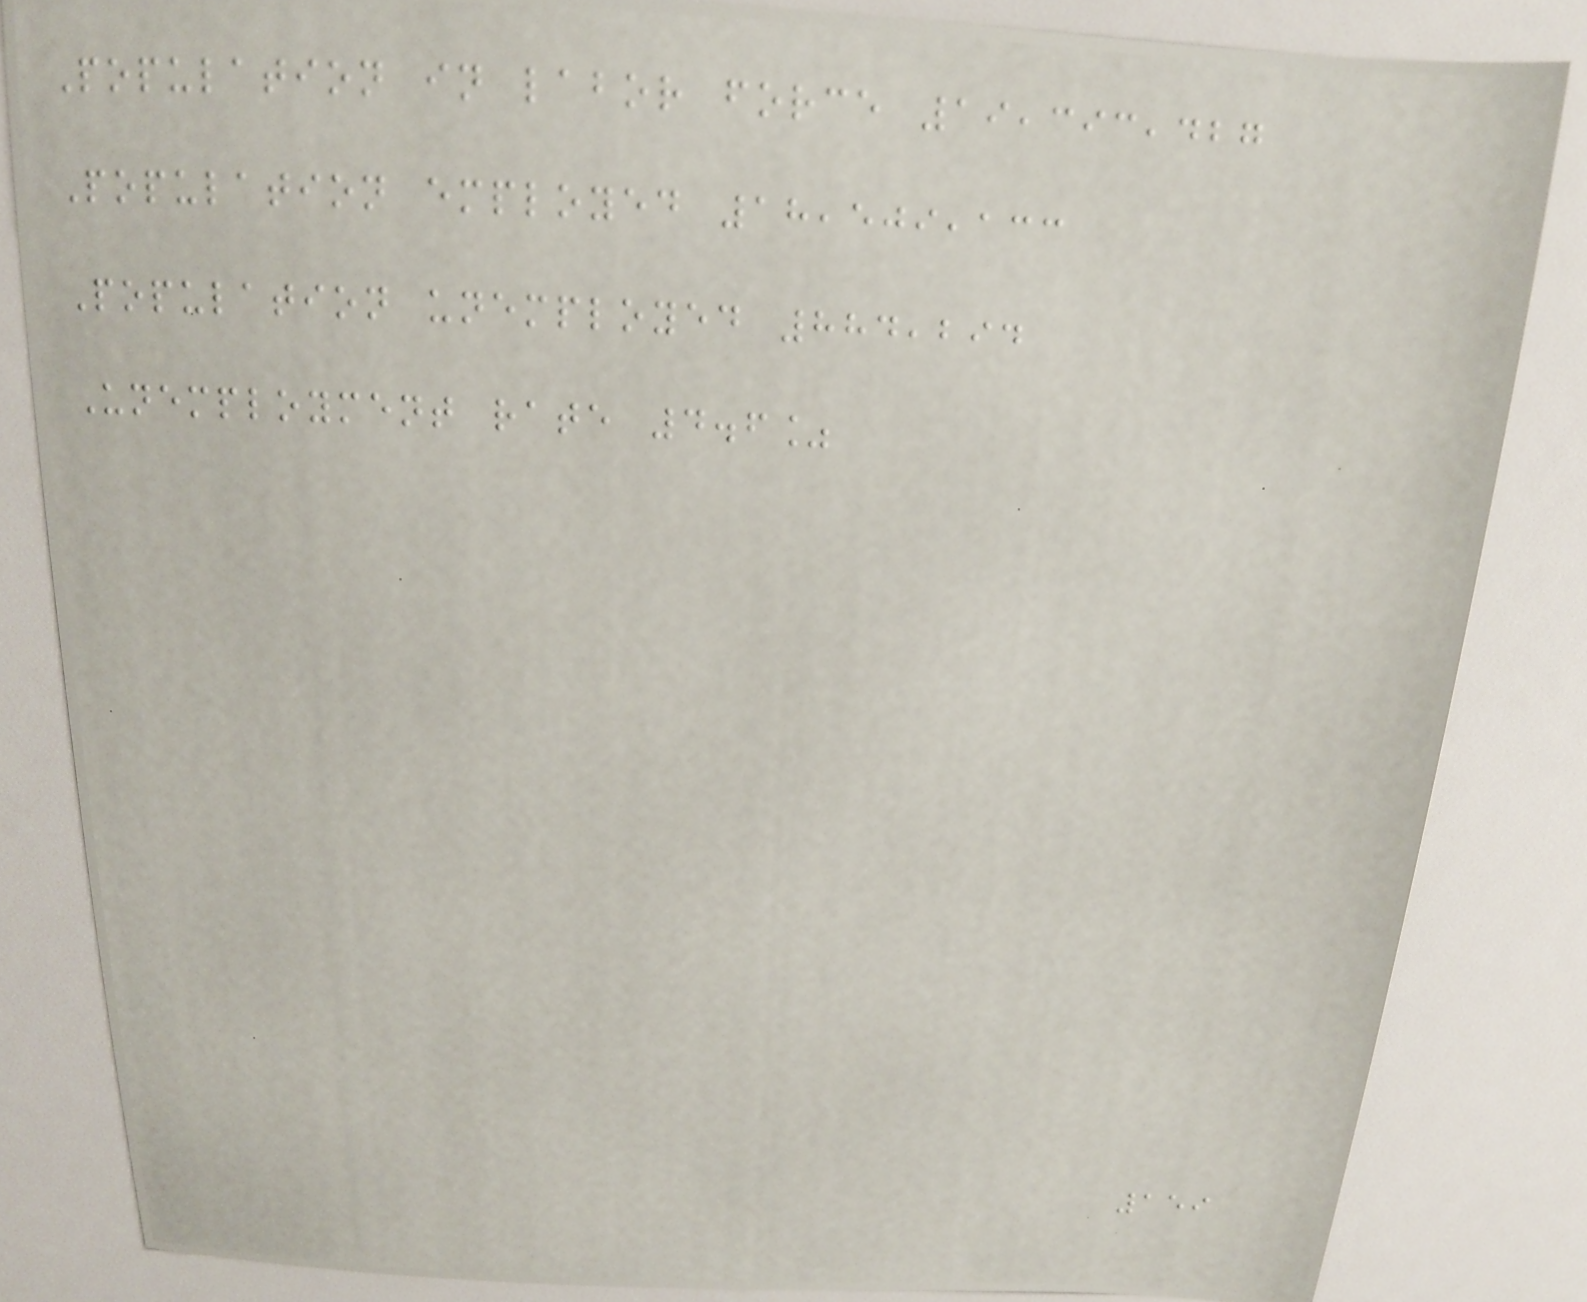Population in labor force 19,393,427
Population employed 18,509,133
Population unemployed 884,294
Unemployment rate 4.6%
159
